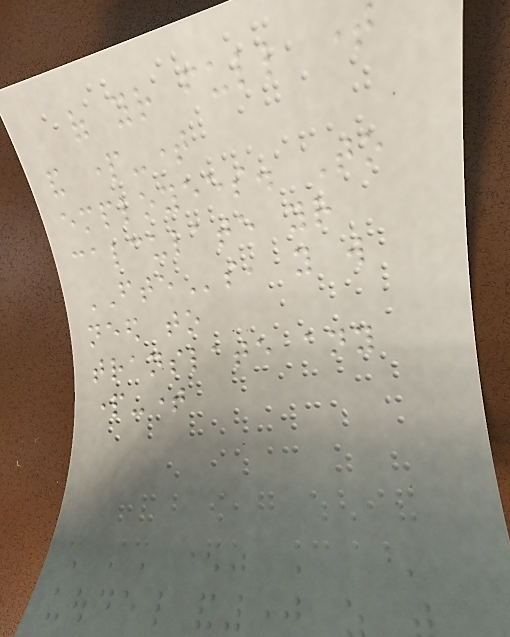of your full time
and part-time
employees. To
calculate your
FTEs, you will
need to
translate any
part-time
